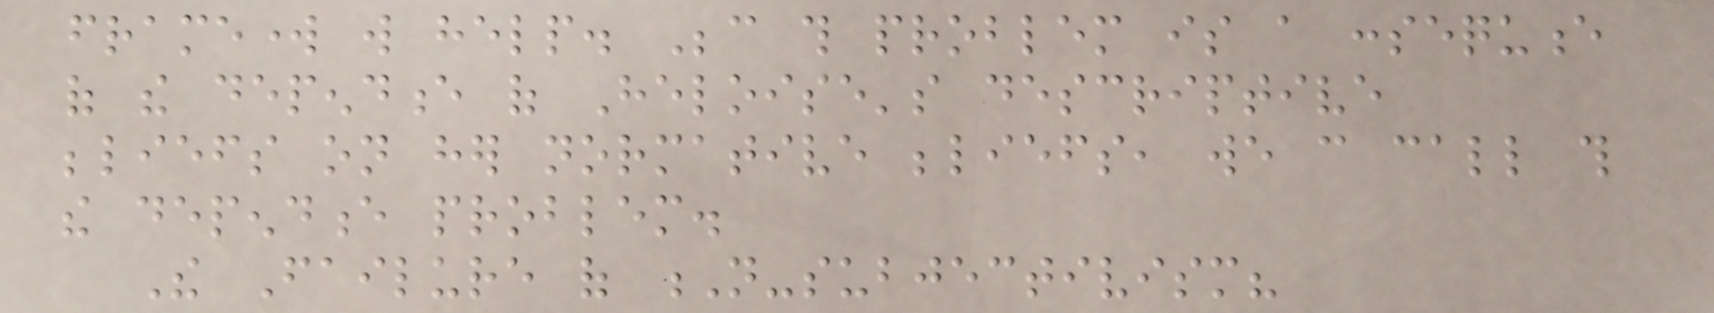framework will help. Because this problem is a consequence
of the dependence of Heloise's descriptive
beliefs on her normative beliefs, we can call this
the dependence problem.
The Failure of N-subjectivism?
